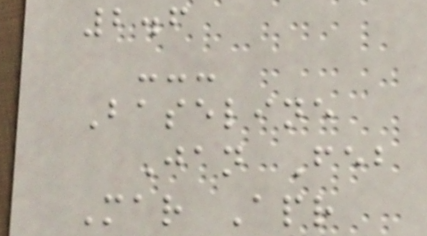2.6
---
Baseline
Jan Feb
Mar Apr
